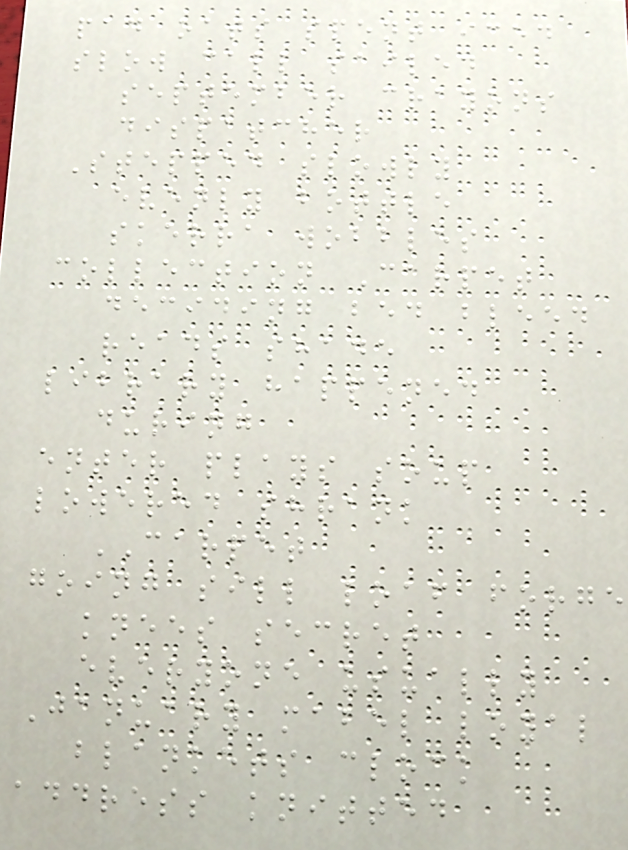pad oats spent iced
slow call sailed
september crayons
dispatcher
Stepped slowly
evenly bottle
skerra wobbles
collection Carpet
deciding bed bleed
reads shade
library happened
during
enter plays soup
lowered shrank
CARPET
going sill loaf forge
knees secret
everyone usually
January mabel loyal
blankets clock
address knitted
